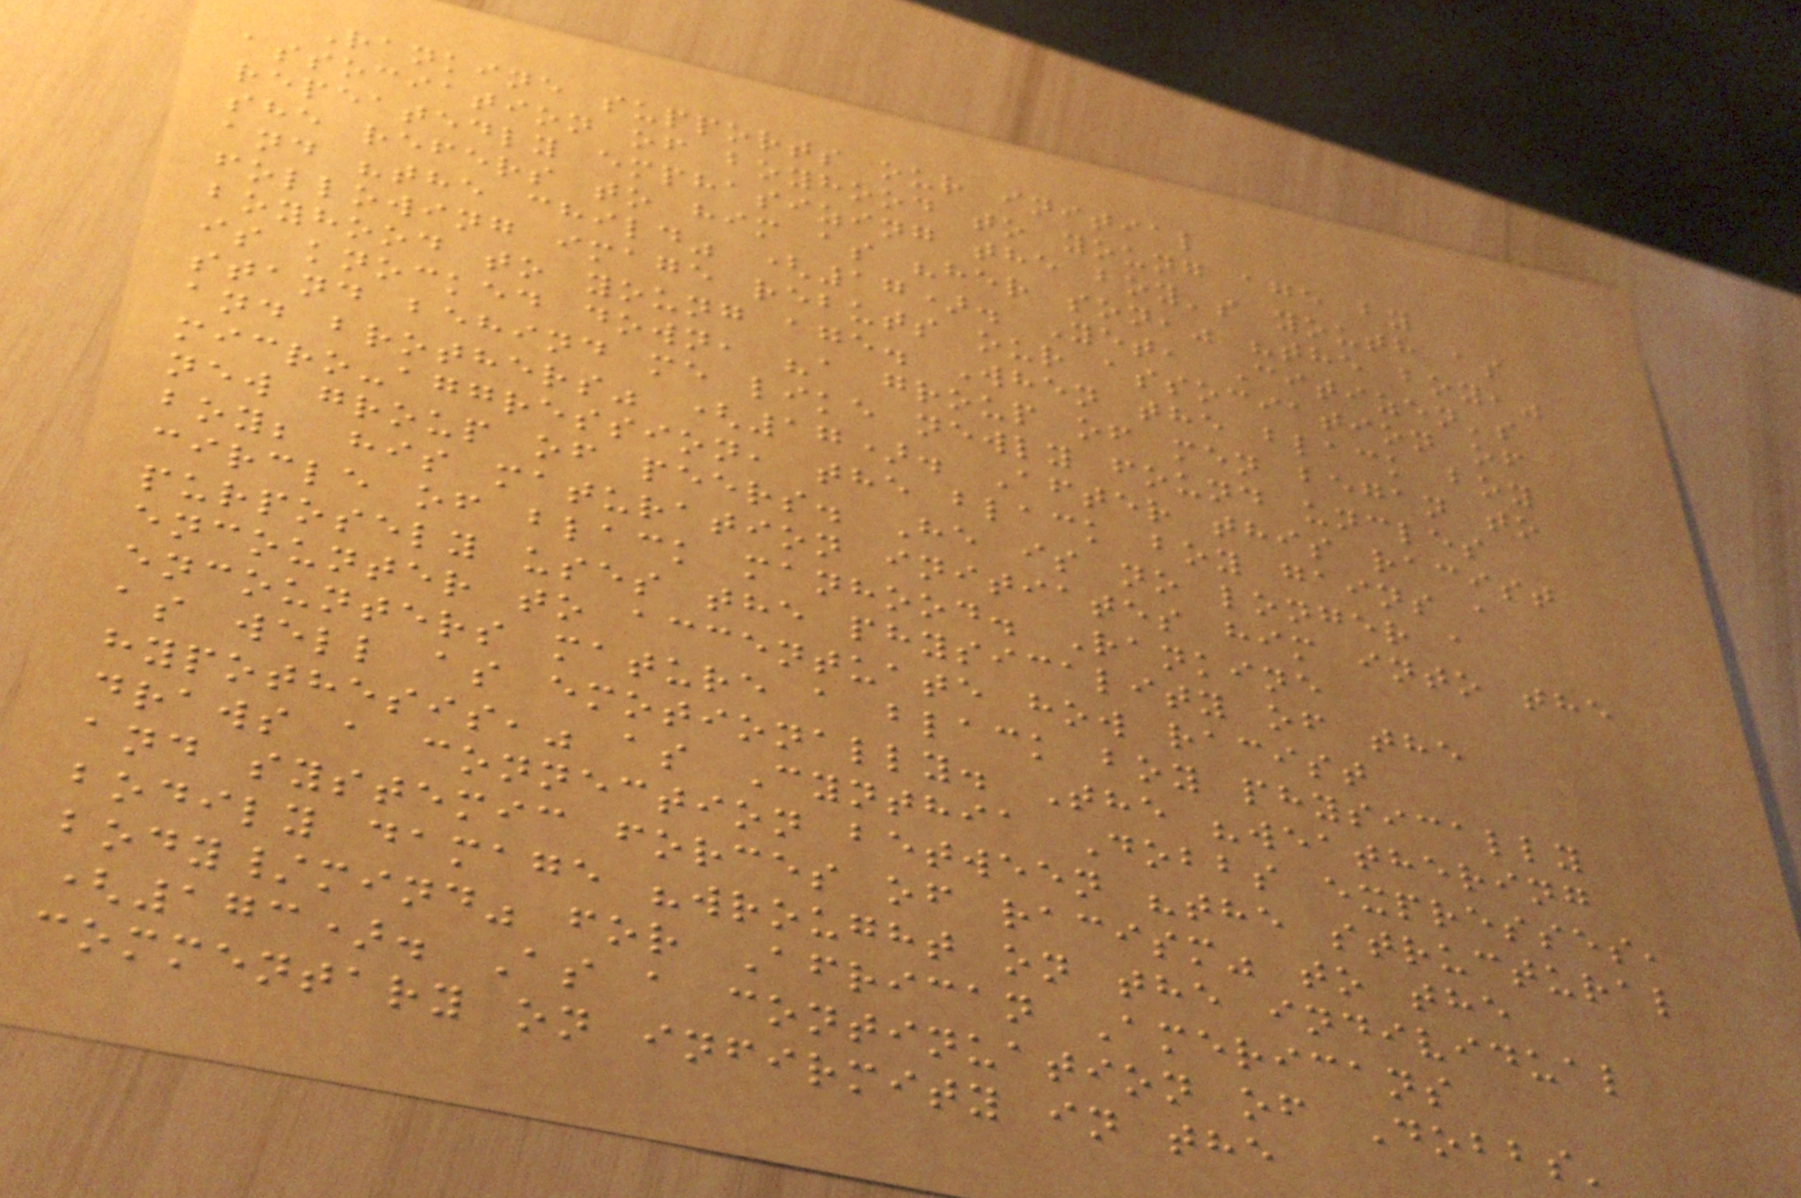Rankine supports our initial
association of boyhood to young age by
repeatedly emphasizing the boy's youth as
she refers to him as "her son," "the boy,"
and "the child" (17). Yet, Citizen's
following image rebuts our association of
boyhood to young age. When the black boy
is knocked down, "a group of men began to
stand behind me like newly found uncles
and brothers" (17). After this racist
micro-aggression, the black boy gains a
new group of peers. He is no longer a
boy; his maturation initiates him into the
circle of black manhood. Rankine
purposely uses the physicality of the
encounter to accentuate how racist
encounters mature a black boy physically
as well as emotionally. The "weathering
hypothesis," as Cynthia Dobbs expresses,
draws a connection between "the structural
and systemic forces of racism" to the
bodily damage "wrought on the individual
body/mind" for African Americans
(173). As a continuation of Dobbs'
commentary on infirmity in the
